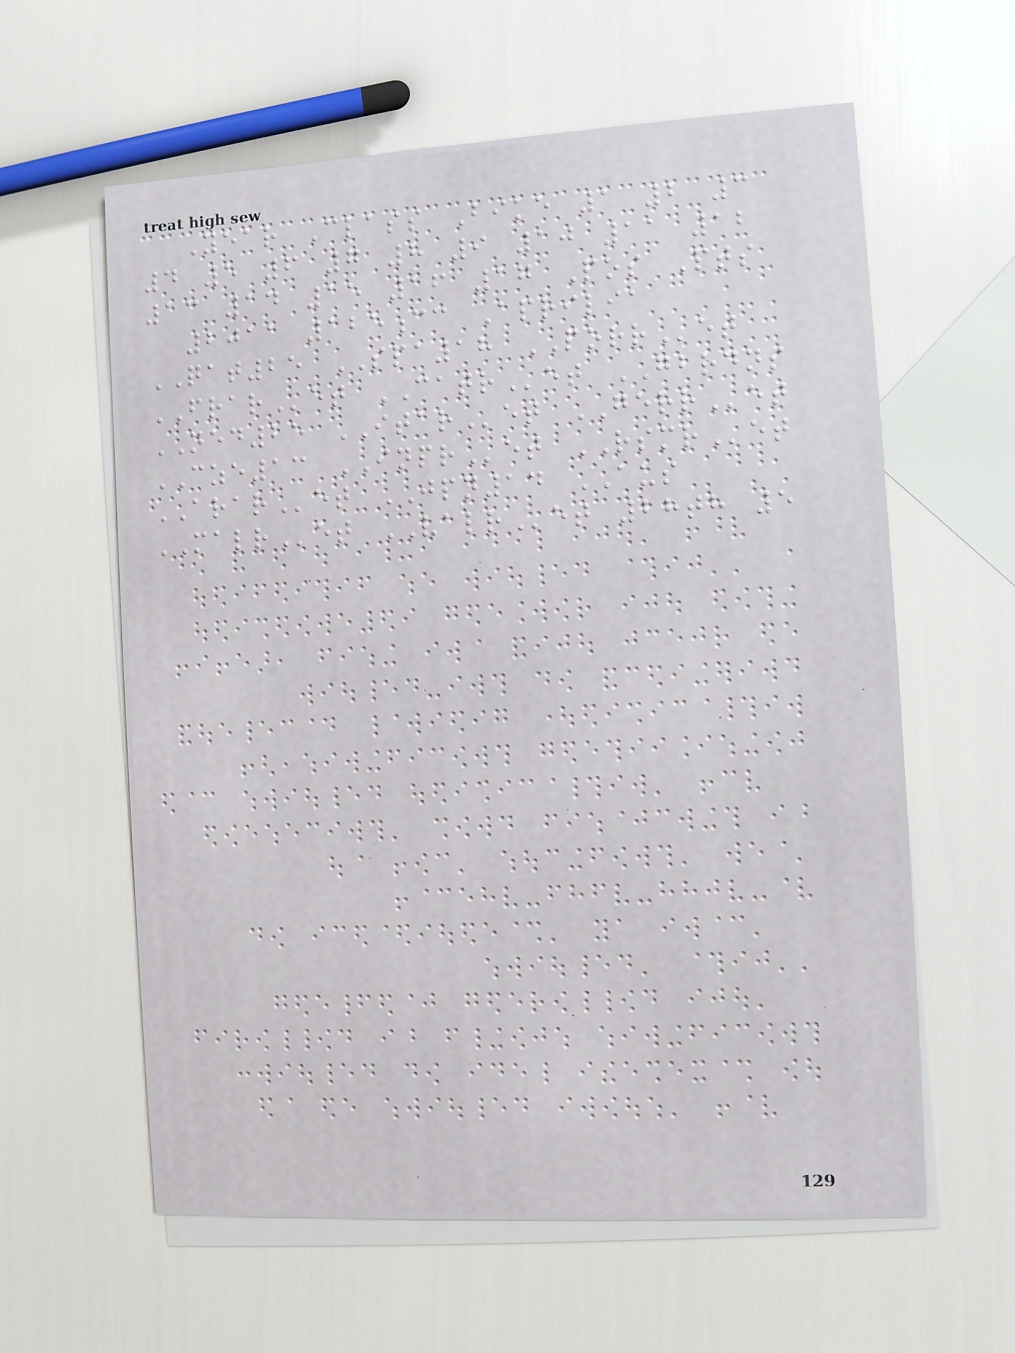Year Class Bike 1 2 3
4 5 6 7 8 9 10 11 12
13 14 15 16 17 Pos Pts
2011 125cc Aprilia
QAT25 SPA18 PORRet
FRARet CATRet GBRDNS
NED25 ITARet GERRet
CZE13 INPRet RSMRet
ARARet JPN14 AUS
MALRet VALRet 28th 5
